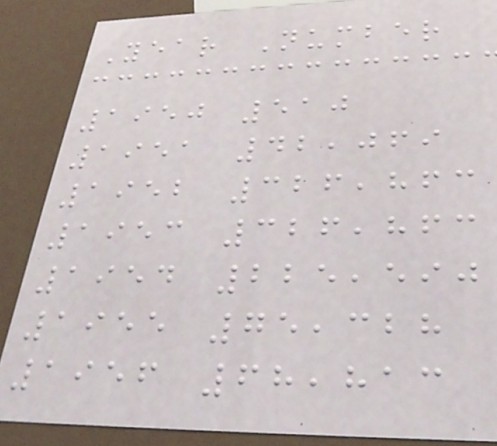Year Number
1950 510
1951 42,069
1952 326,863
1953 326,863
1954 225,590
1955 75,328
1956 68,813
